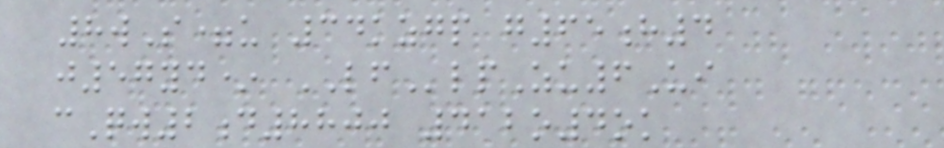8wS=u 34kzgp g65h4
j57yd* LFlpZu6Ui
cQw2d8800 412o4ok
